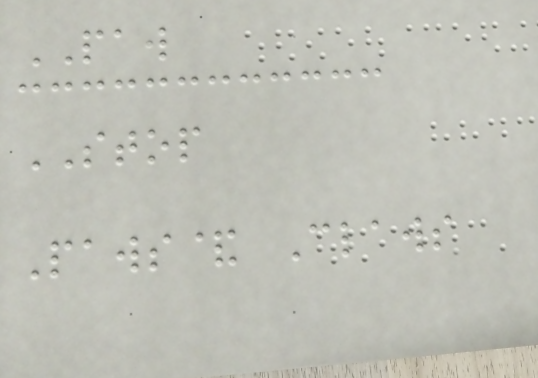PAW
STOP
Paws& Claws
